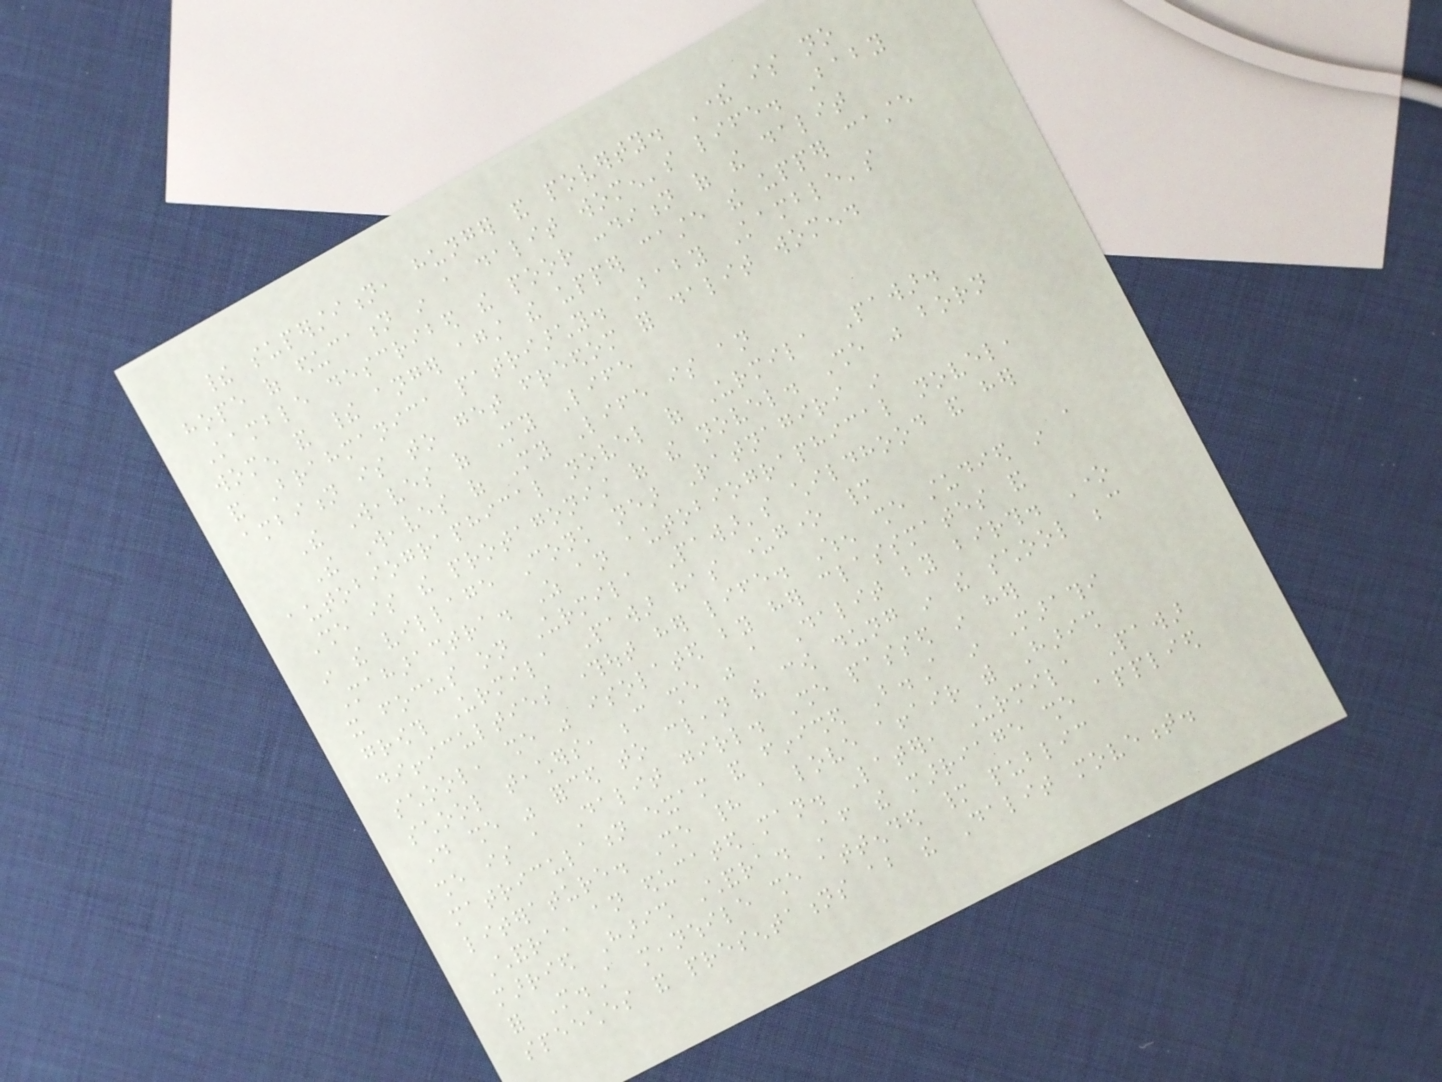their superstition, hunger and poverty. There is no
hope of education in a dalit women's life. Baby
Kamble described the poor condition of the dalit
women and their anger against the upper caste the upper caste
and Brahmanica patriarchy. Baby Kamble's
ambition is to get freedom for dalit women.
The Weaves of My Life
The Weaves of My Life is an
autobiographical novel of Urmila Pawar.
She is the protagonist of the novel. She was born
in the village Conk near Ratnagiri in
Maharashtra. As an autobiographical novel,
it focus on Urmila Pawar's childhood and her
growth Urmila Pawar has undergone many
difficulties throughout her life. When she studied in a
school, she was isolated by her classmates and
school teachers, because she was a Dalit by birth. One
day she was forced to clean the cow dung in the school because
she is a Dalit girl. She passed in her
matriculation exam and finished B.A in Marathi
literature. She had a love affair with Harish
Chandra, an educated man. Later, Urmila Pawar
married Harish Chandra. After the marriage she applied
for M.A meanwhile she attended many public
speeches and presentations about the Dalit movement.
